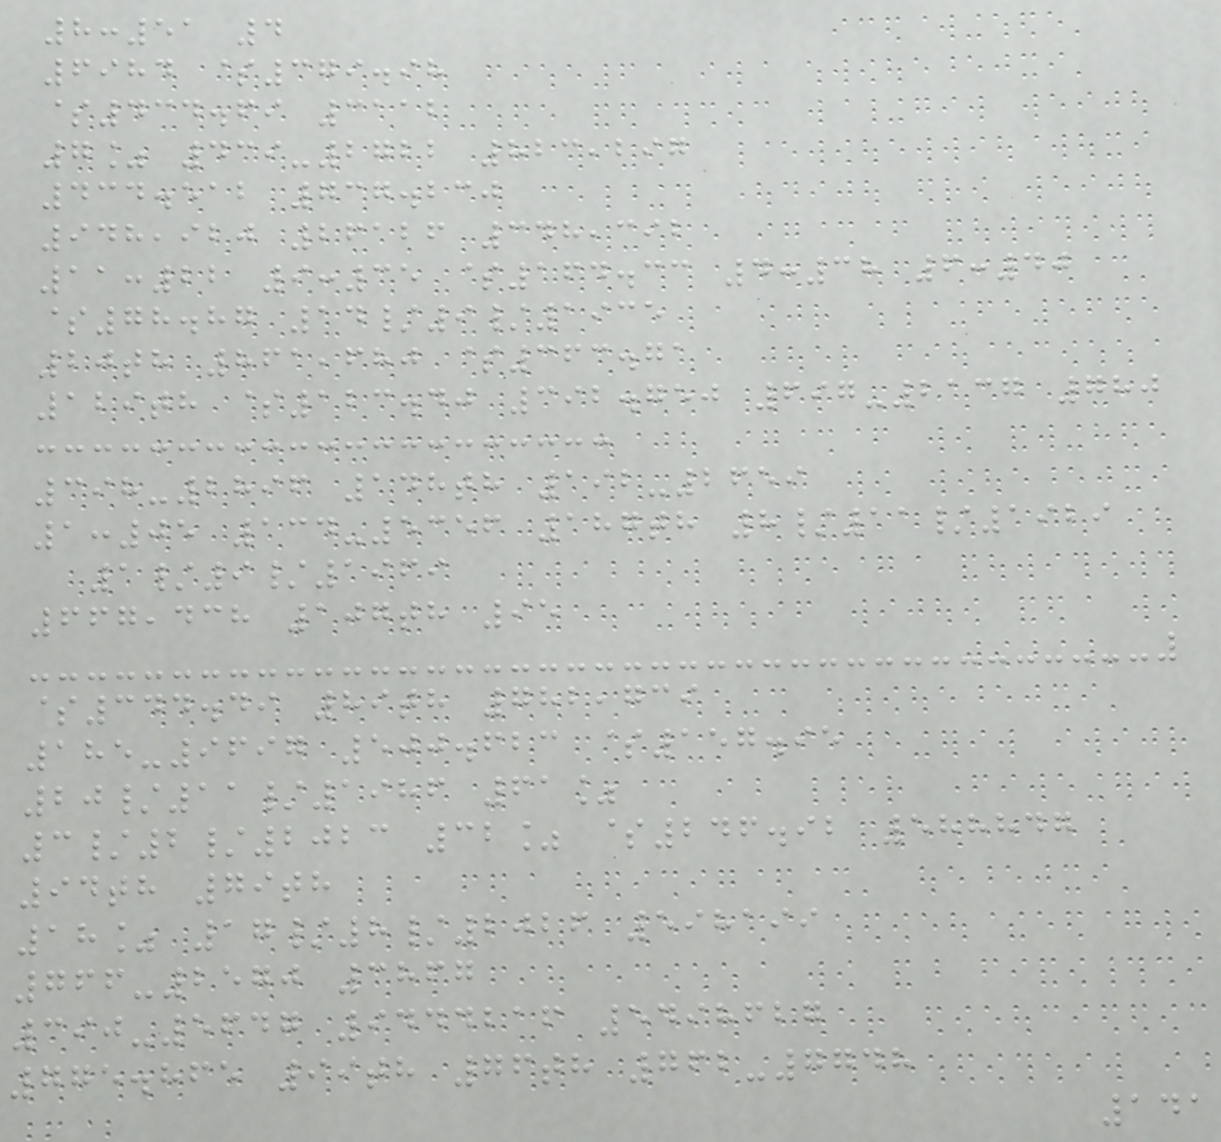8:51 4
6984 $379.98
$434.69 3112
7% 439-2722 823,297
434.512 737.230
948,920 26126 348,392
11:22 9:35 $164.33 4:38 6:40
$78.87 14/9/1935
20th 861,680 $363.71
129th $123.40 392.750 697-2137 780
398-2896 148th 192-2659
1:05 134-5356 187th 8/11/1929
1/9/1969
667,438 107th 95
$344.49 89th 782,739
185-9697 500.623 $157.95
20/11/1986 61%
3/2/2023 32% $246.92 588847
94th 79th
18% 17/8/2026 598199
766-2570 3867
390-5647 9444216 5498627
775.865 99th 76th 762-7748
141
